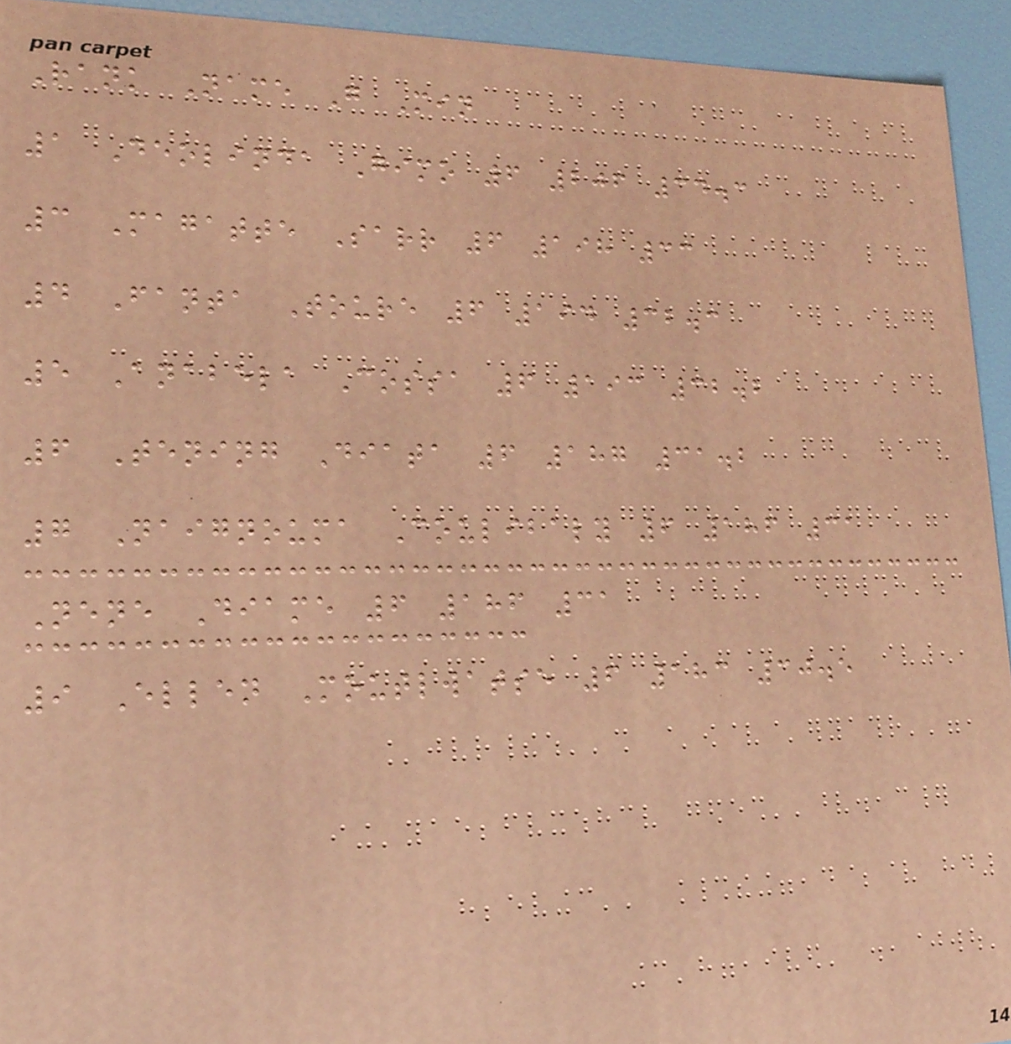Rank Name G Min
1 Deolinda Gimo 6 206 34.3
3 Magatte Sarr 6 198 33
4 Fanta Toure 6 194 32.3
5 Anabela Cossa 6 193 32.2
6 Tening Diata 6 187 31.2
7 Naignouma Coulibaly 6 186 31
Nene Diame 6 186 31
9 Ellen Moutlwatse 6 183 30.5
